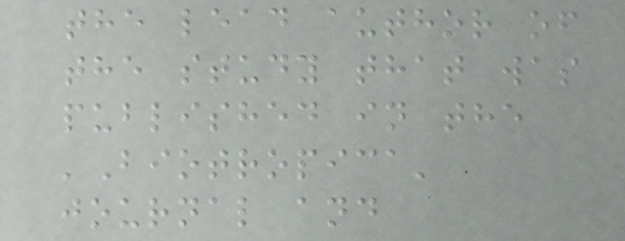the lead author of
the study that was
published in the
'Biotropica'
journal and
